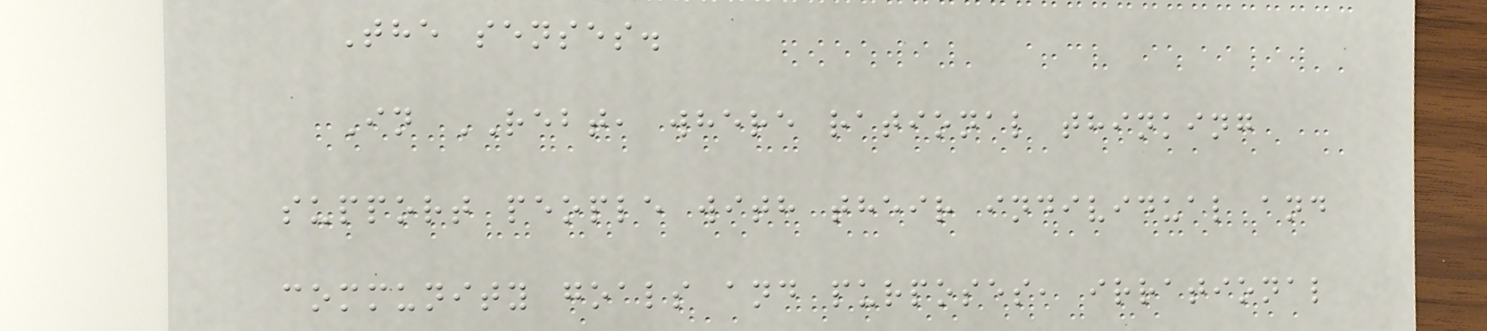The senses.
In REBT, where rational thinking
support people with their individual and
community goals and purposes, irrational
